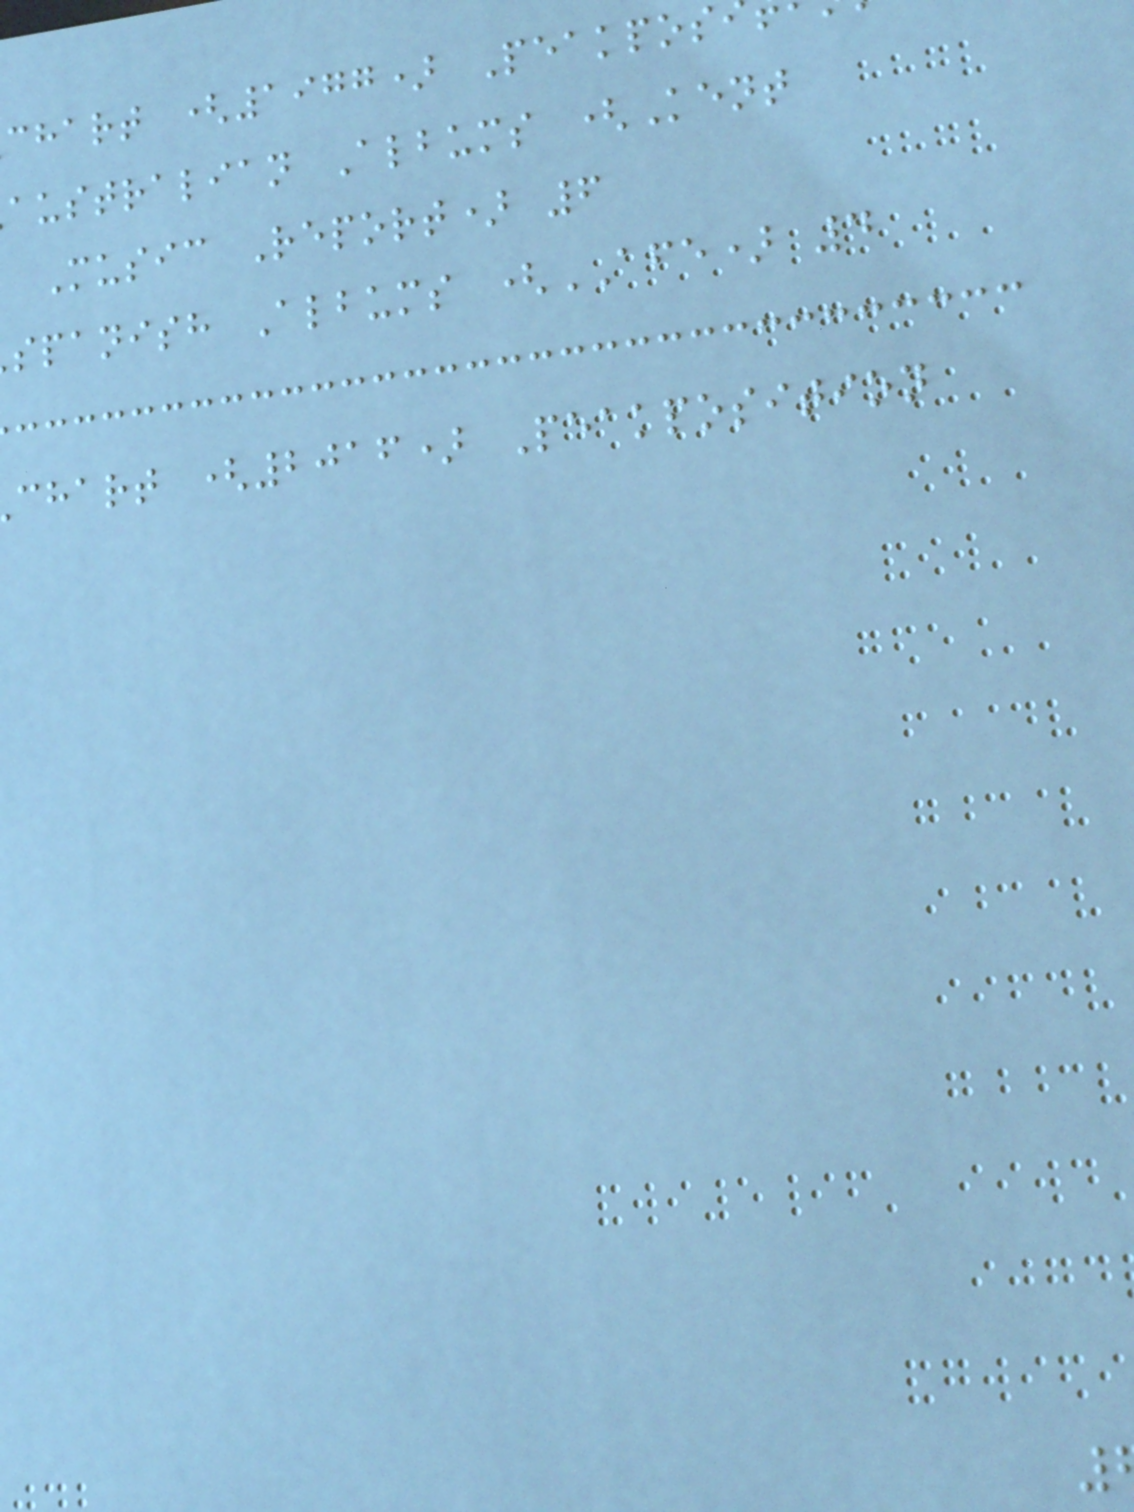chart (1977) Peakpos
australian Albums (Kent
Music Report) 6
spanish Albums (AFE) 4
chart (2016) Peakposition
